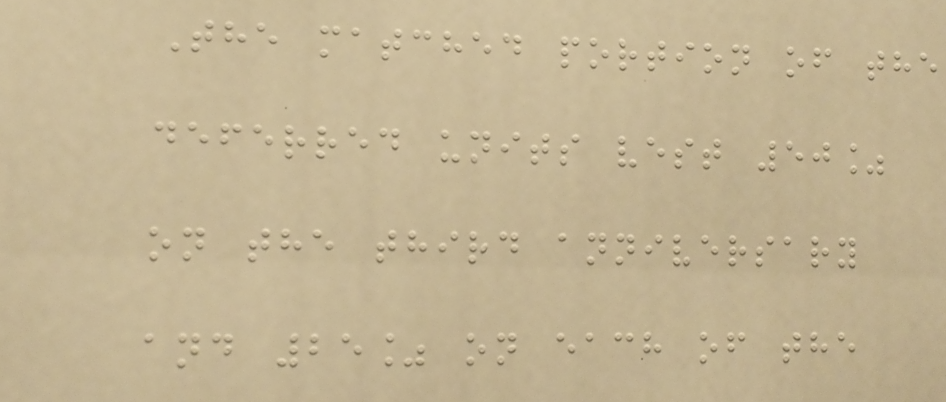The matched portion of the
deferred units vest 50%
on the third anniversary
and 25% on each of the
